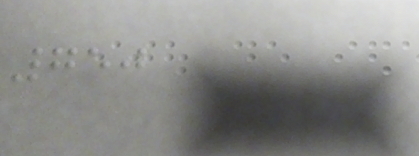750
